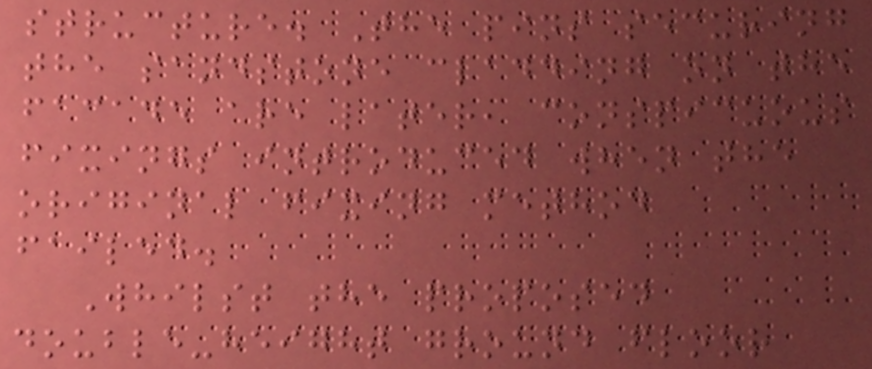structure. The pins securing
the sandstone cladding on the
facade are later, conspicuous
fixings introduced when the
original fixing method
failed.
Whilst the proposed
double-height ground floor
